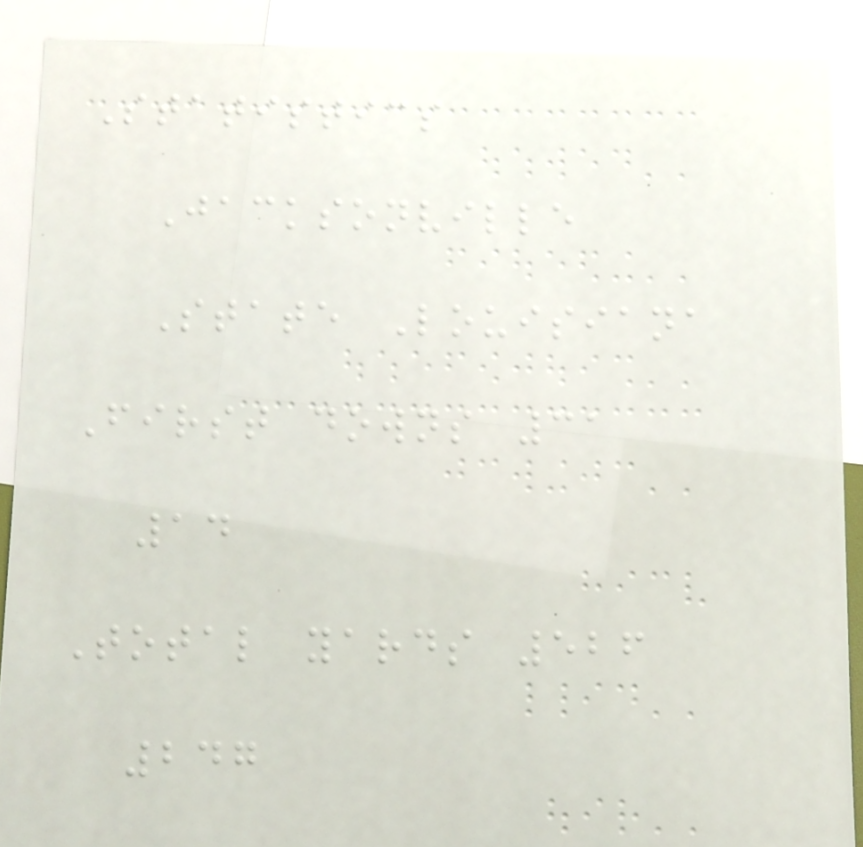Statistics
Jacksonville
State Louisiana
First downs 31
14
Total yards 526
247
